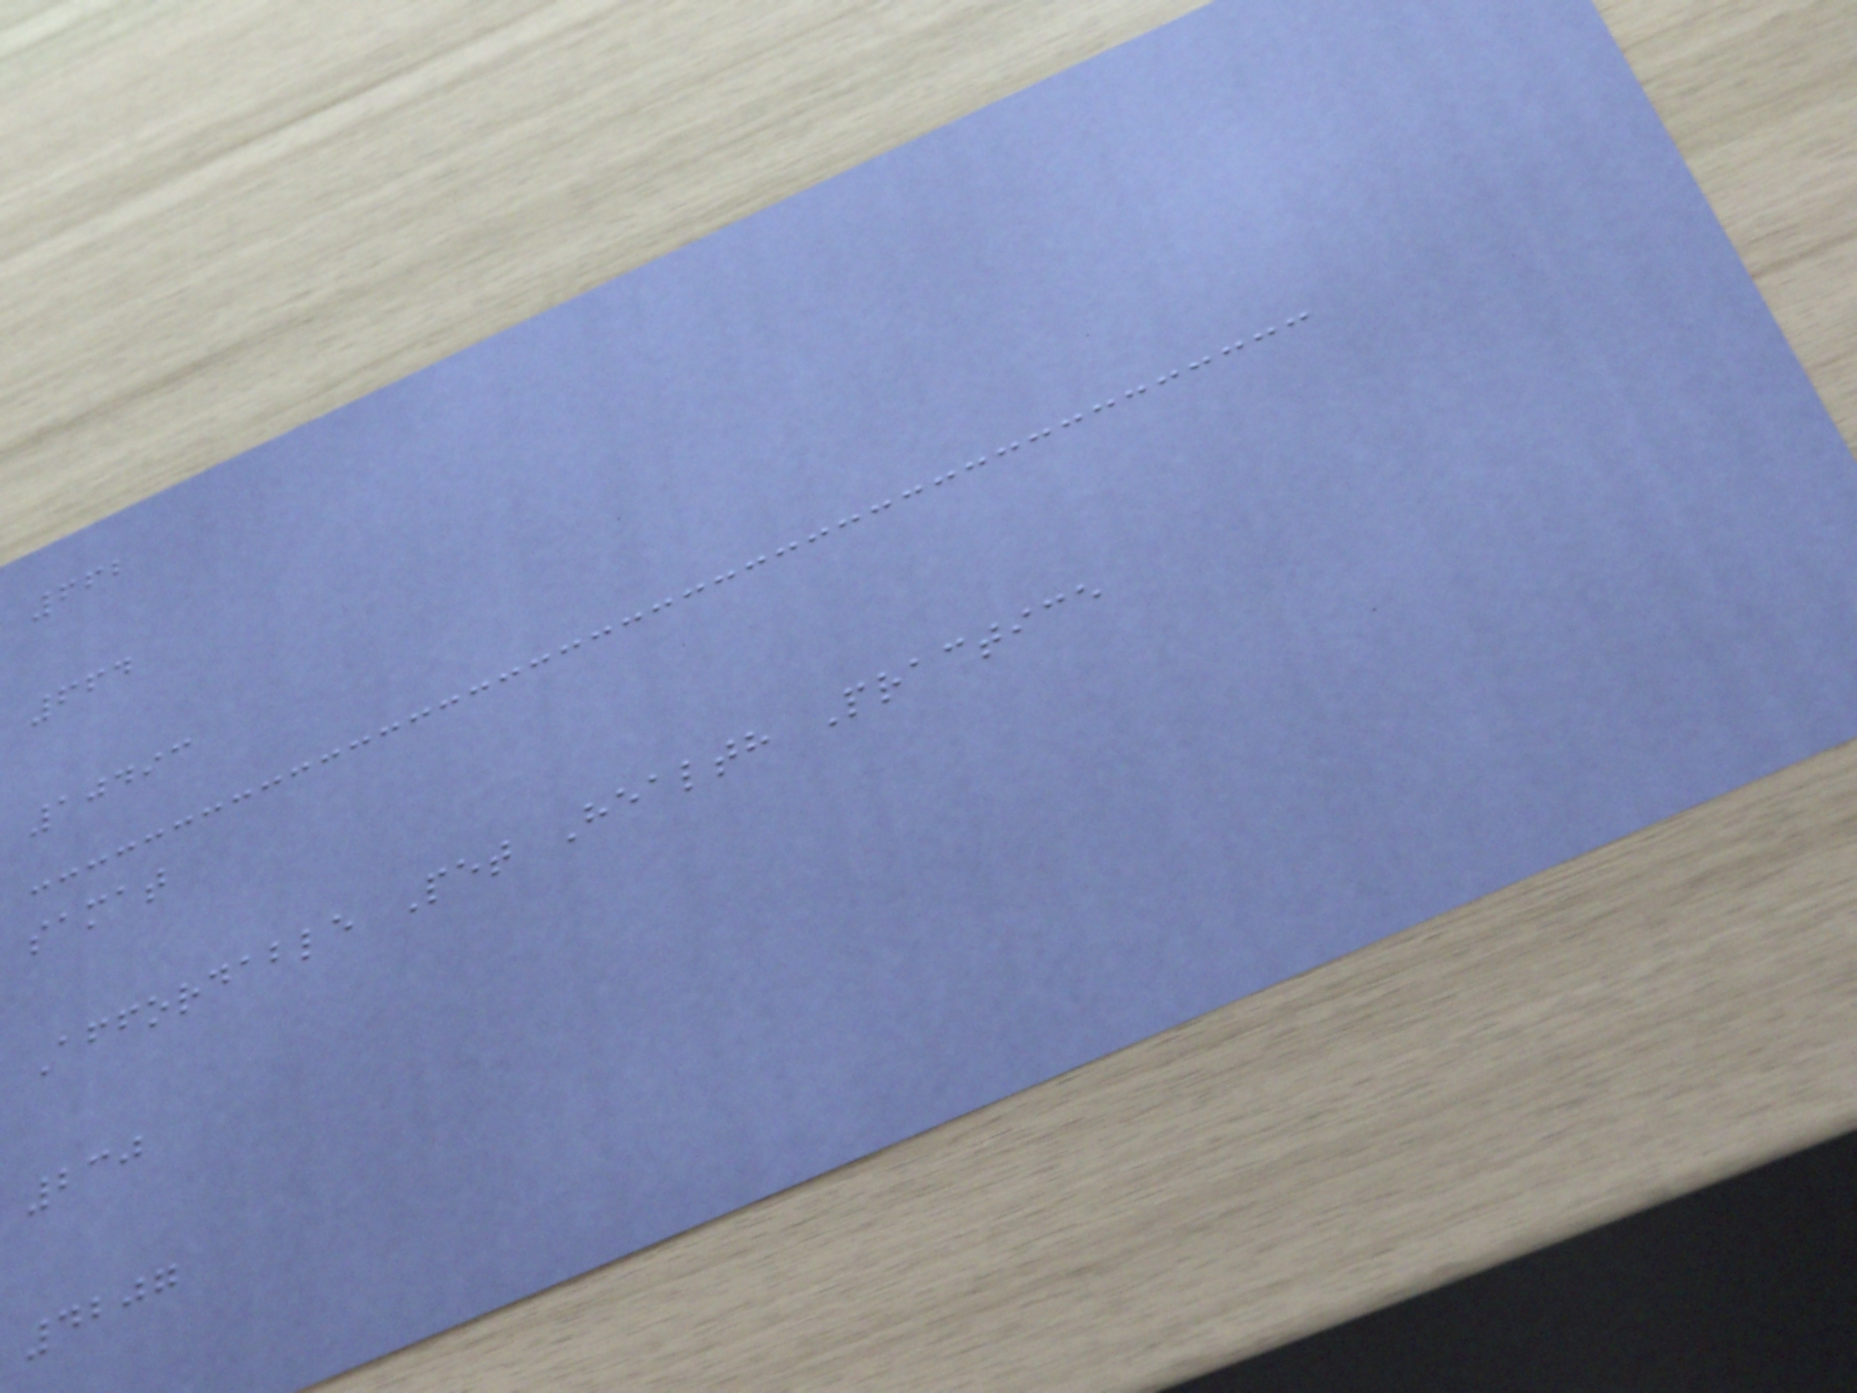662
664
10493
samat
Affordable Pet Health Practice
230
4207
